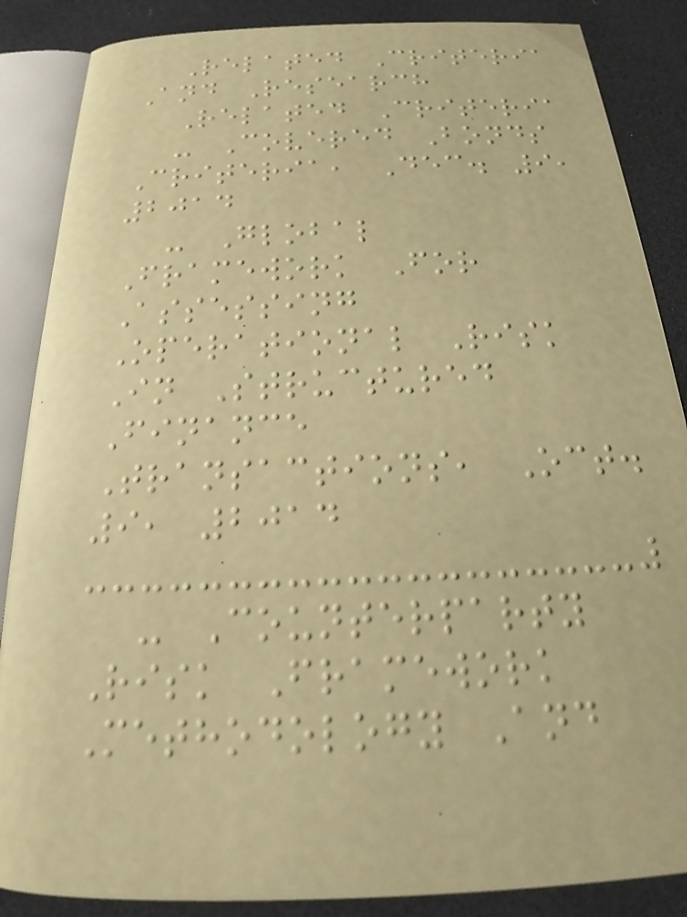Related Criteria
And Research
Related Criteria
- Covered Bonds
Criteria, Dec. 9,
2014
- Global
Framework For
Assessing
Operational Risk
In Structured
Finance
Transactions, Oct.
9, 2014
- Counterparty
Risk Framework
Methodology And
